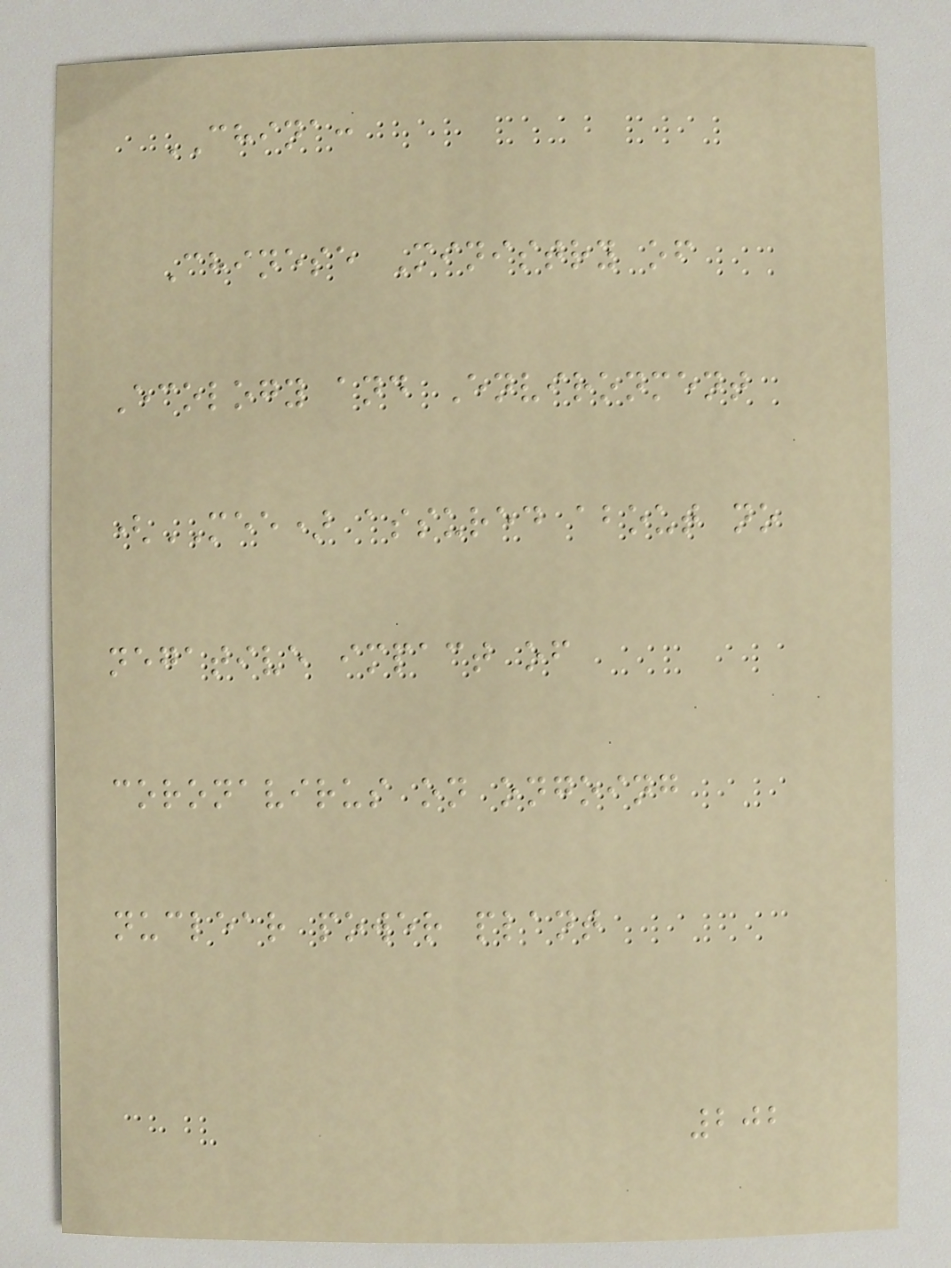CHINA:
Chinese Ministry of
Ecology and Environment
(MEE) assured about no
negative impact of
coronavirus on ongoing
nuclear power plant
202
